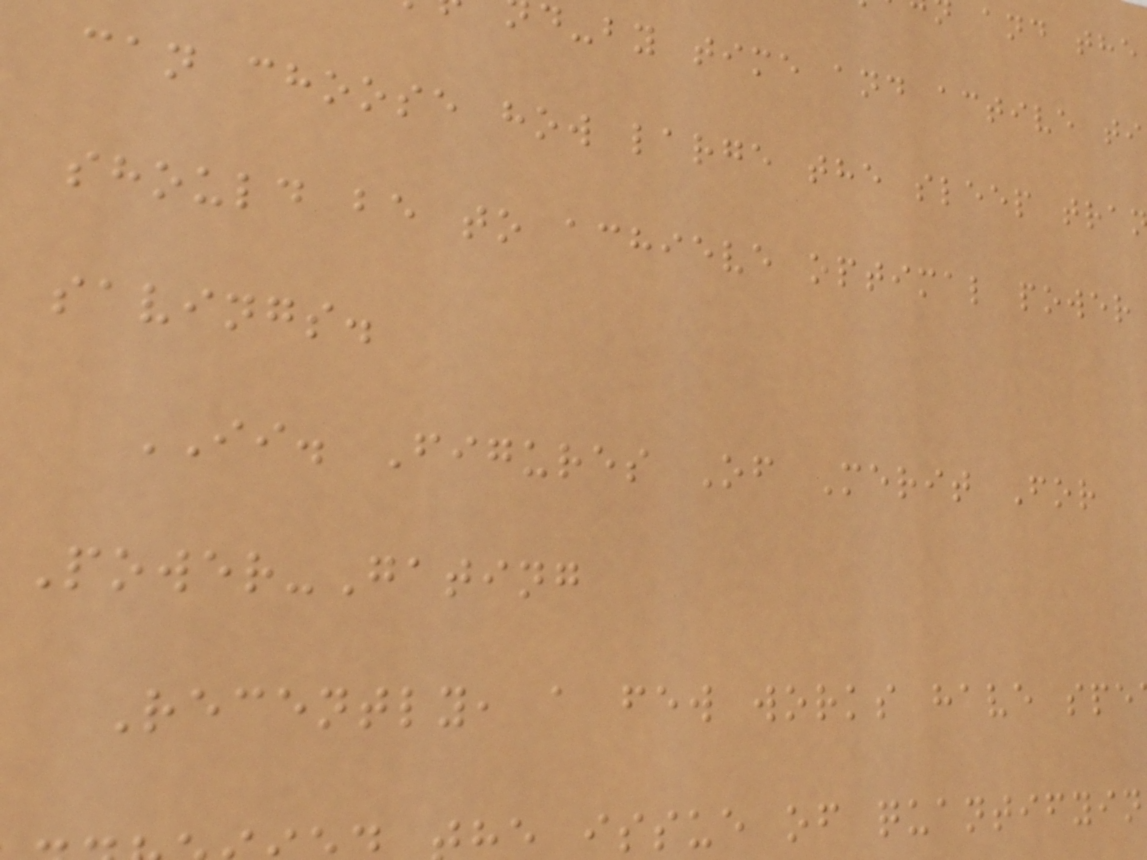d-by time and active ti
can choose how large the sleep tra
should be to achieve optimal power
savings.
II. Figures Of Merit For
Power-Gating
Recently, a few works have spe
e issue of quantifyin
